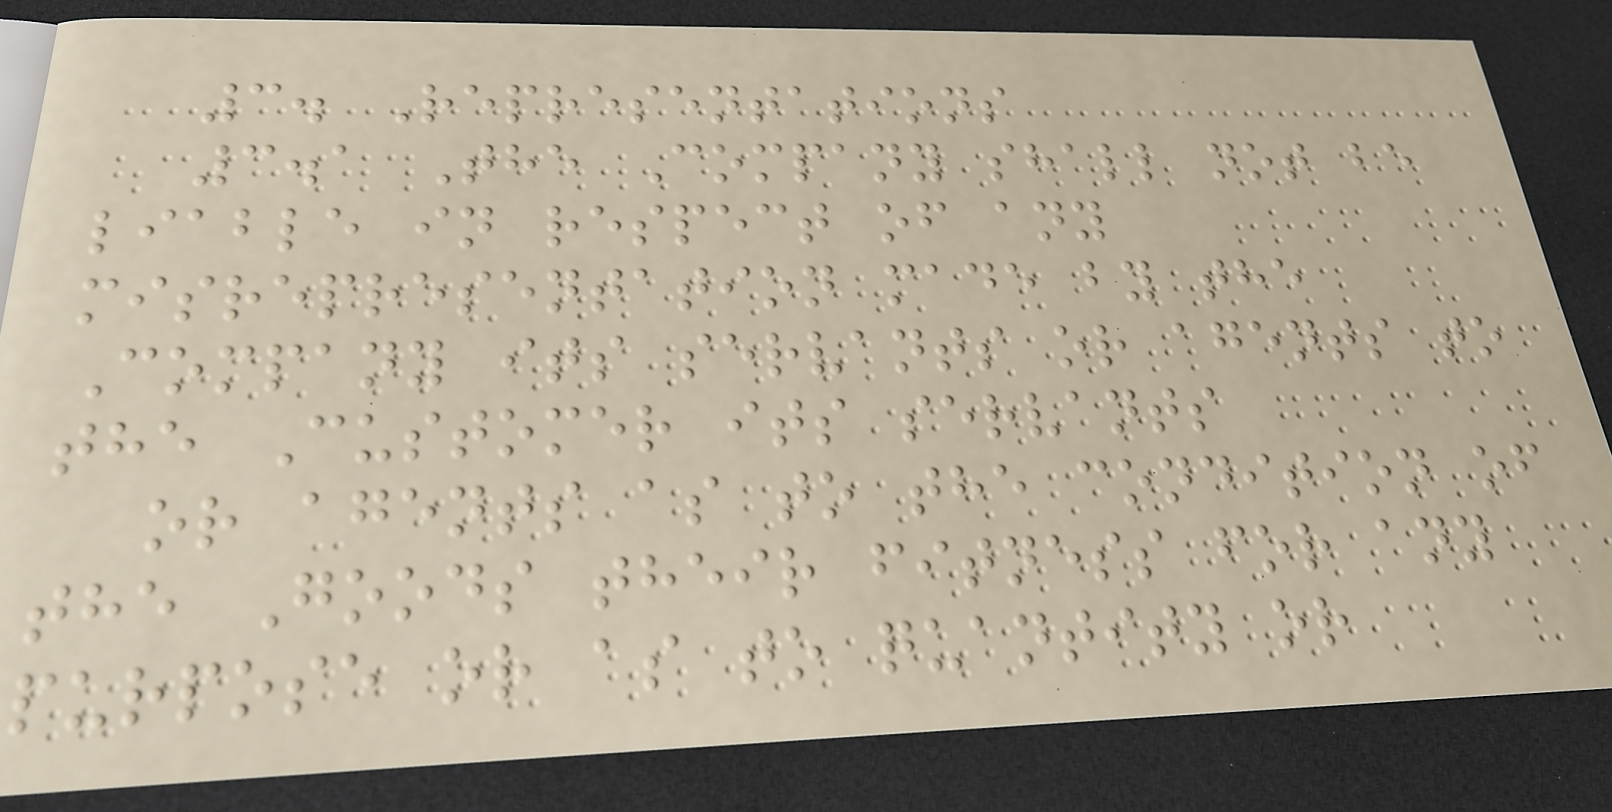3. Representations
3.1 The Company shall not be
liable in respect of any
misrepresentation made by the
Company its servants or agents to
the Customer its servants
or agents as to the condition of
the Goods their fitness for any
purpose or as to quantity or
